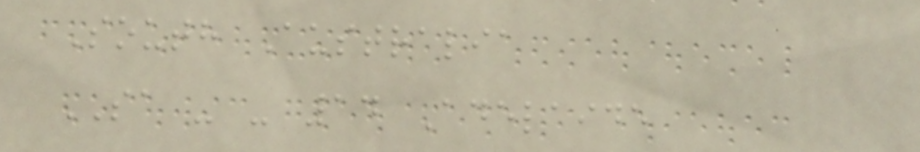South Australia
SA - - 14 Adelaide
